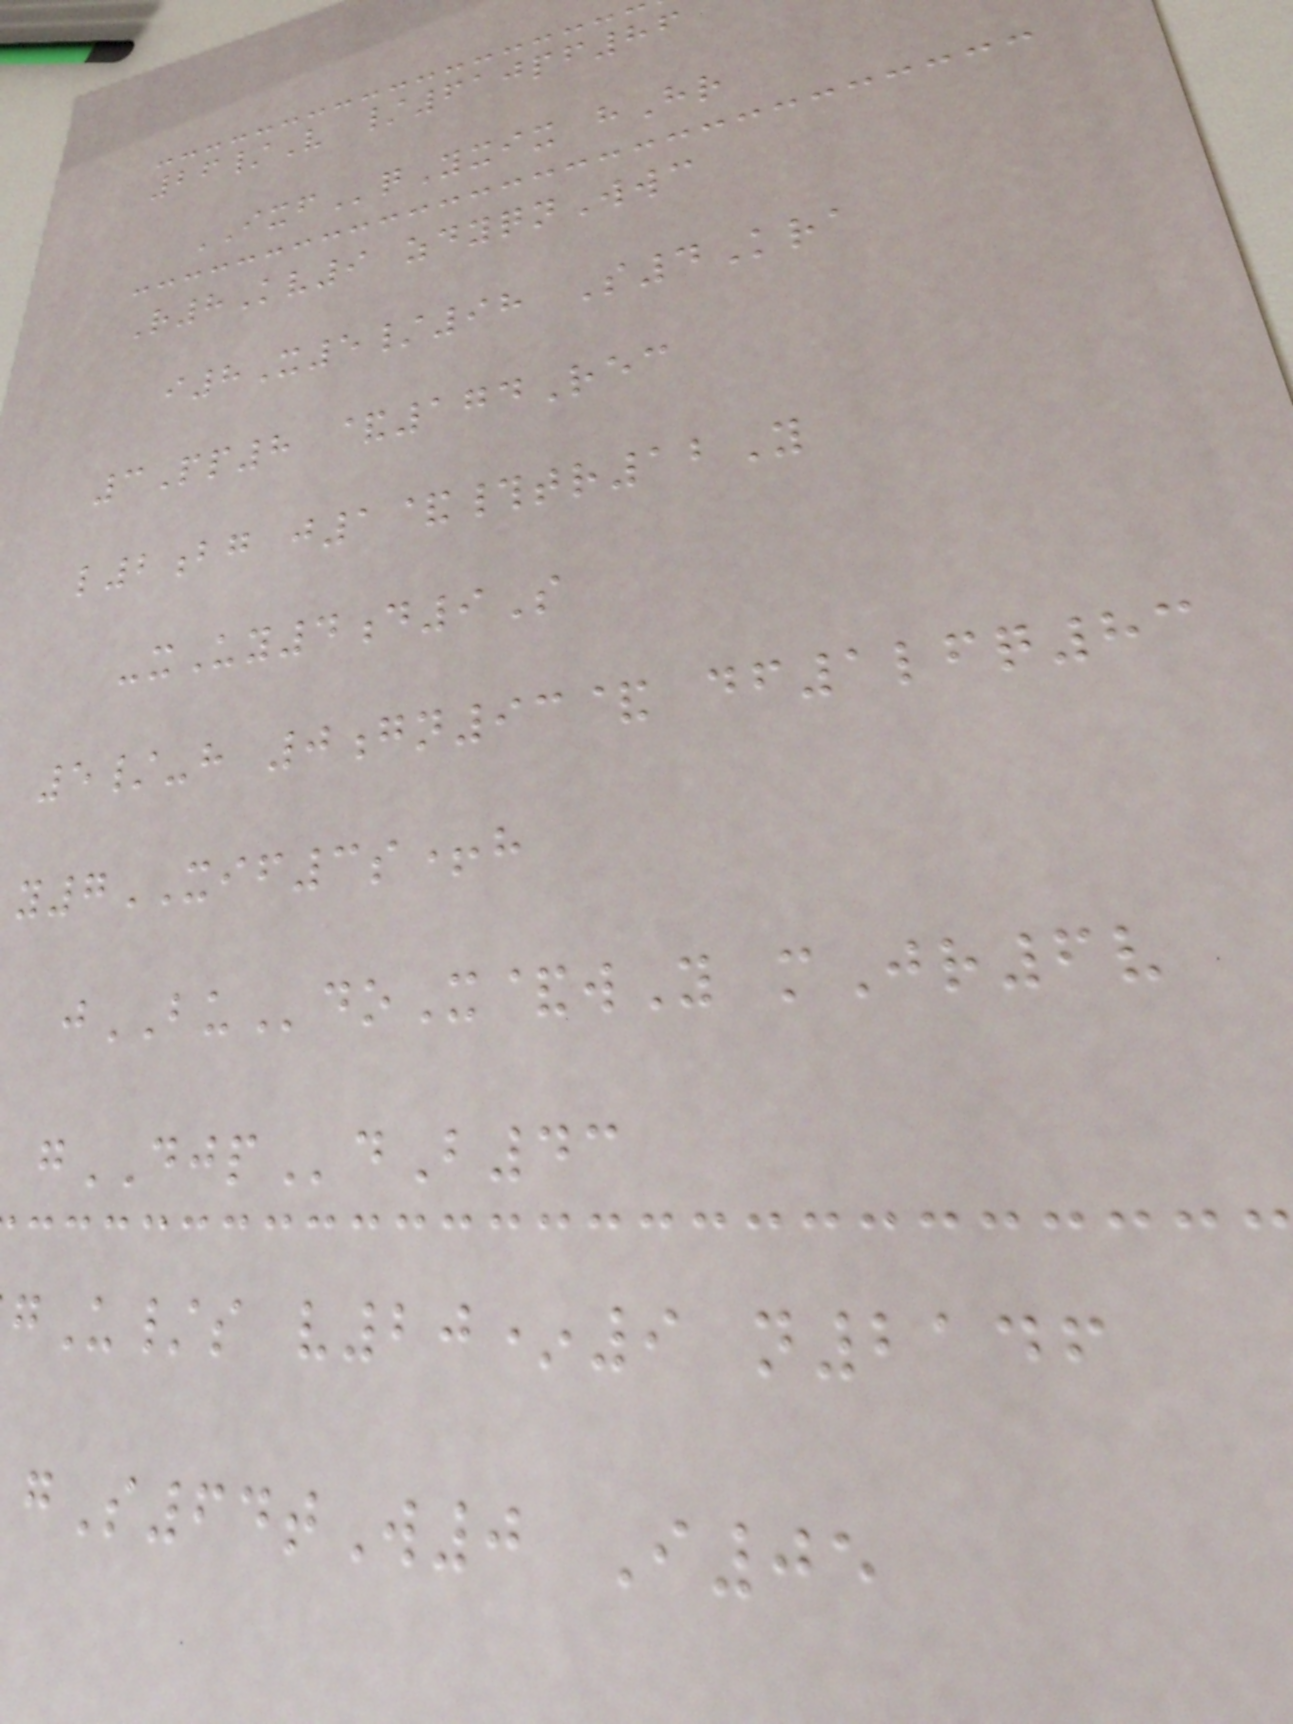26/V /610pf86
IXFqYxix hHr
R8Kv9 zdyqnWwc
i8X5/98 S4Kra
3Pp8 &174Rec
l2bg j1&#tr12Y
-xUy4d9S
5/-h 0gn93& df1lfq83
y7XIF3s+h
jBUdoX&wY mJr6v
gDJPdB43
U/s v20*9 n2146
gS64tW0 I05
